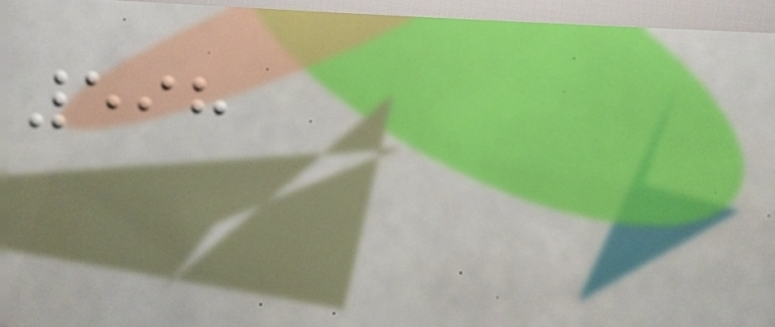598
